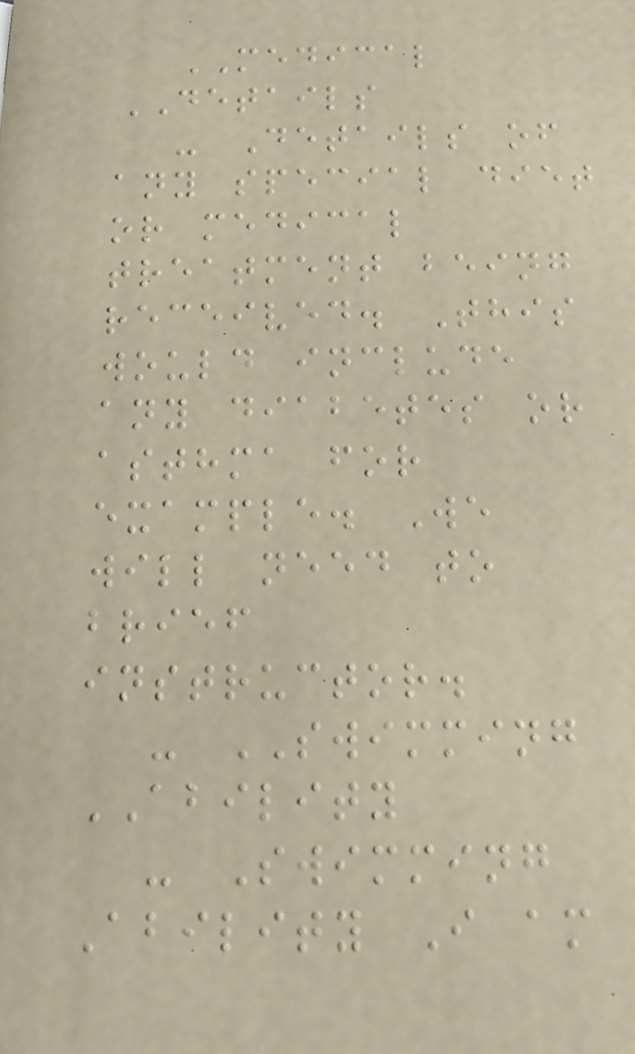MEDICAL
DETAILS
- Details of
any special diet
or medical
treatment being
received. This
would include
any diabetes or
asthma for
example. We
will need to
brief
instructor.
- SWIMMING
ABILITY
- Swimming
Ability I am
